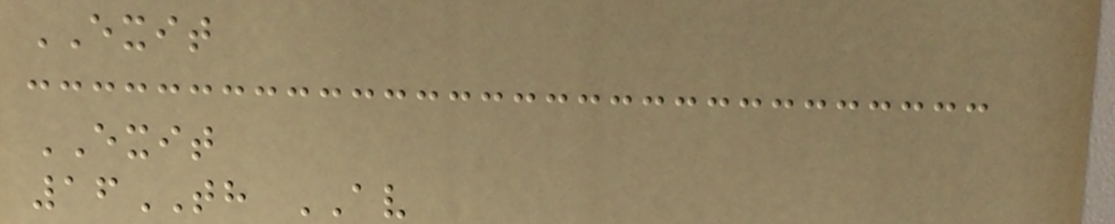EXIT
EXIT
16TH AV
